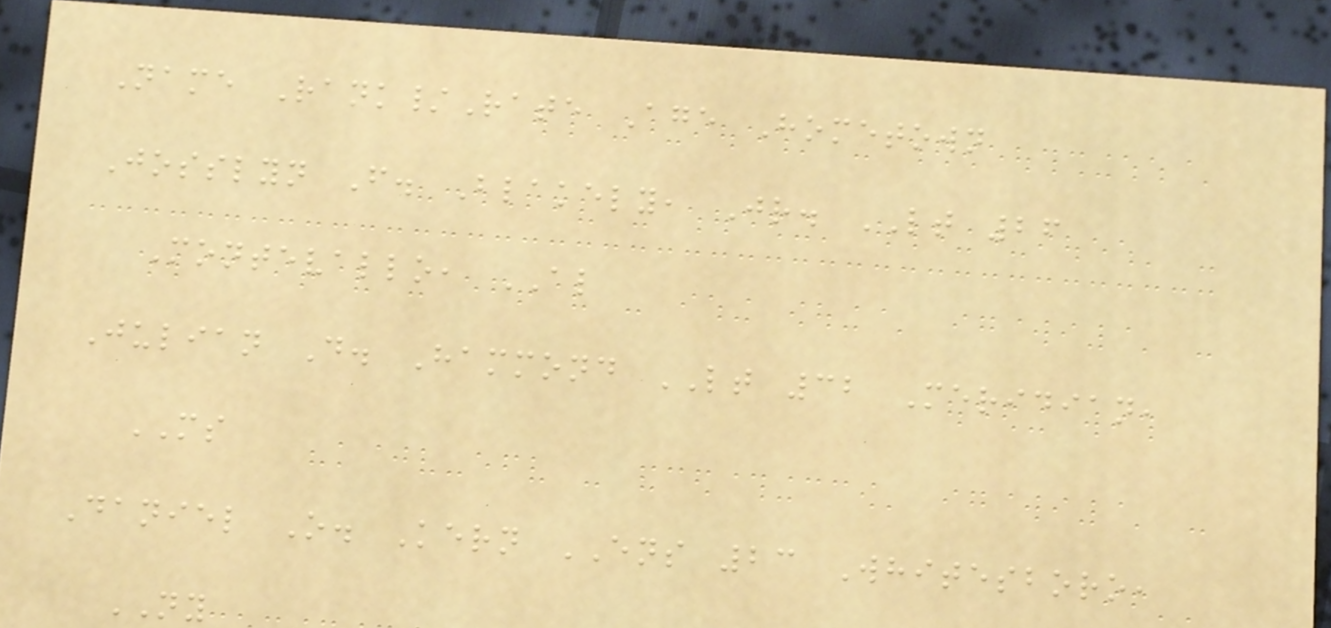Name Rank/Rate Age Hometown
Josslyn F. Blakely, Jr. LT 26
Montevallo, AL
Julian D. Hammond LT 32 Meridian,
MS
Daniel O. Kern ENS 23 Whitesboro,
NY
